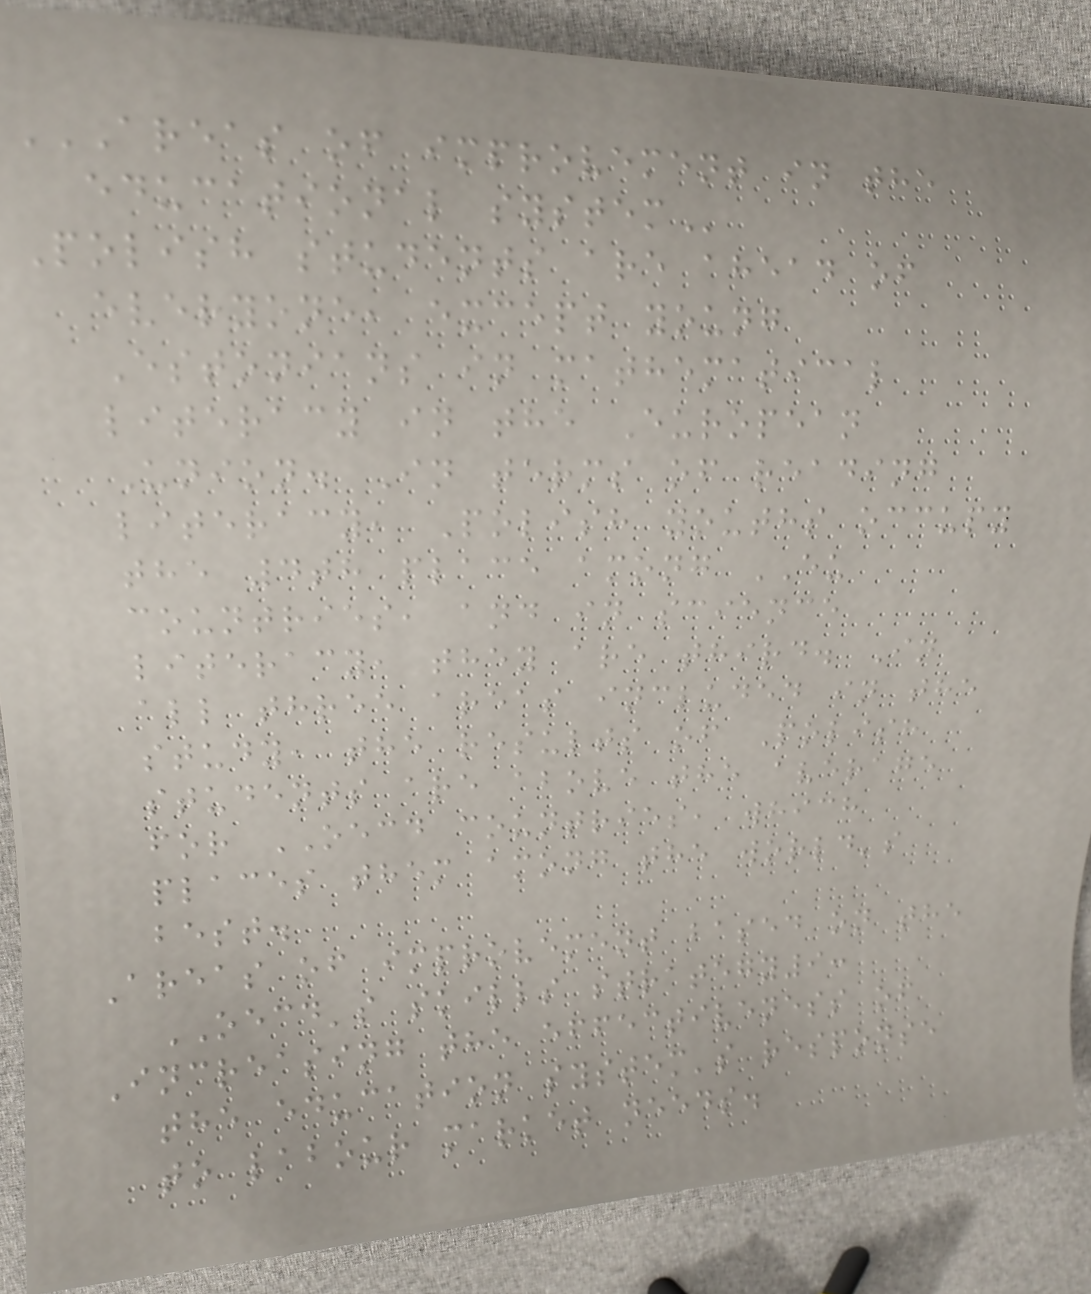AREAS OF IMPROVEMENT IN THE
EDUCATIONAL SYSTEM
Polish students are ahead of
everyone, except young
Estonians in mathematical
literacy in the European
Union. In terms of reading
literacy, Polish youths occupy
the 4th place among EU
countries, and in science
literacy, they are third. In
all three areas included in the
study, the results of Polish
students are above the average
for OECD countries, which
places them among the world's
best.
Areas of improvement based on the
OECD's skills strategy9:
Increasing the effectiveness of
the education system's response
to labour market needs.
